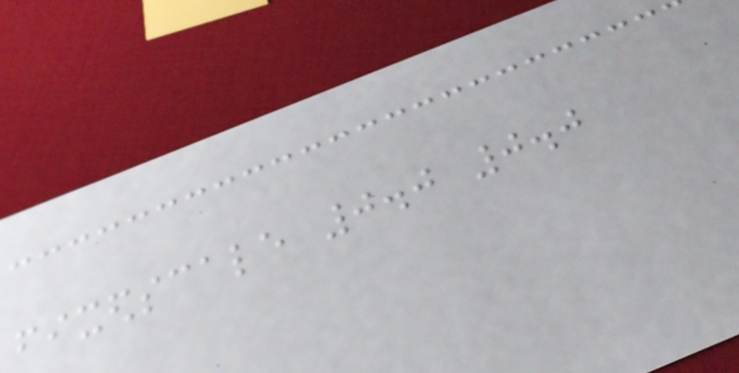fixedscale 0.0 0.0
